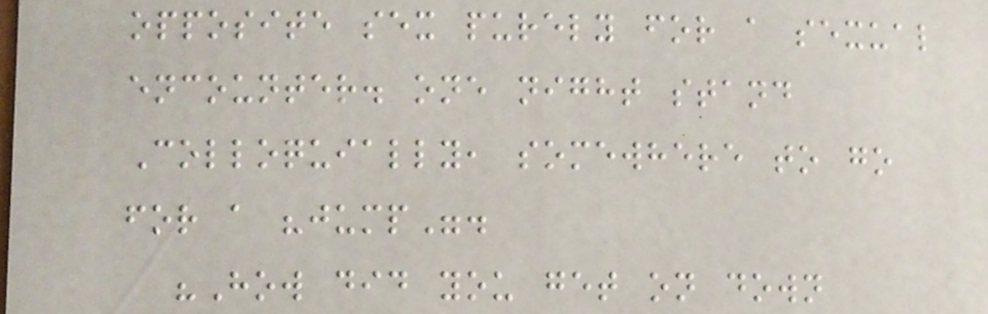opposite sex purely for a sexual
encounter. one night stand
Colloquially, somewhere to go
for a "jump".
"How did you get on down
